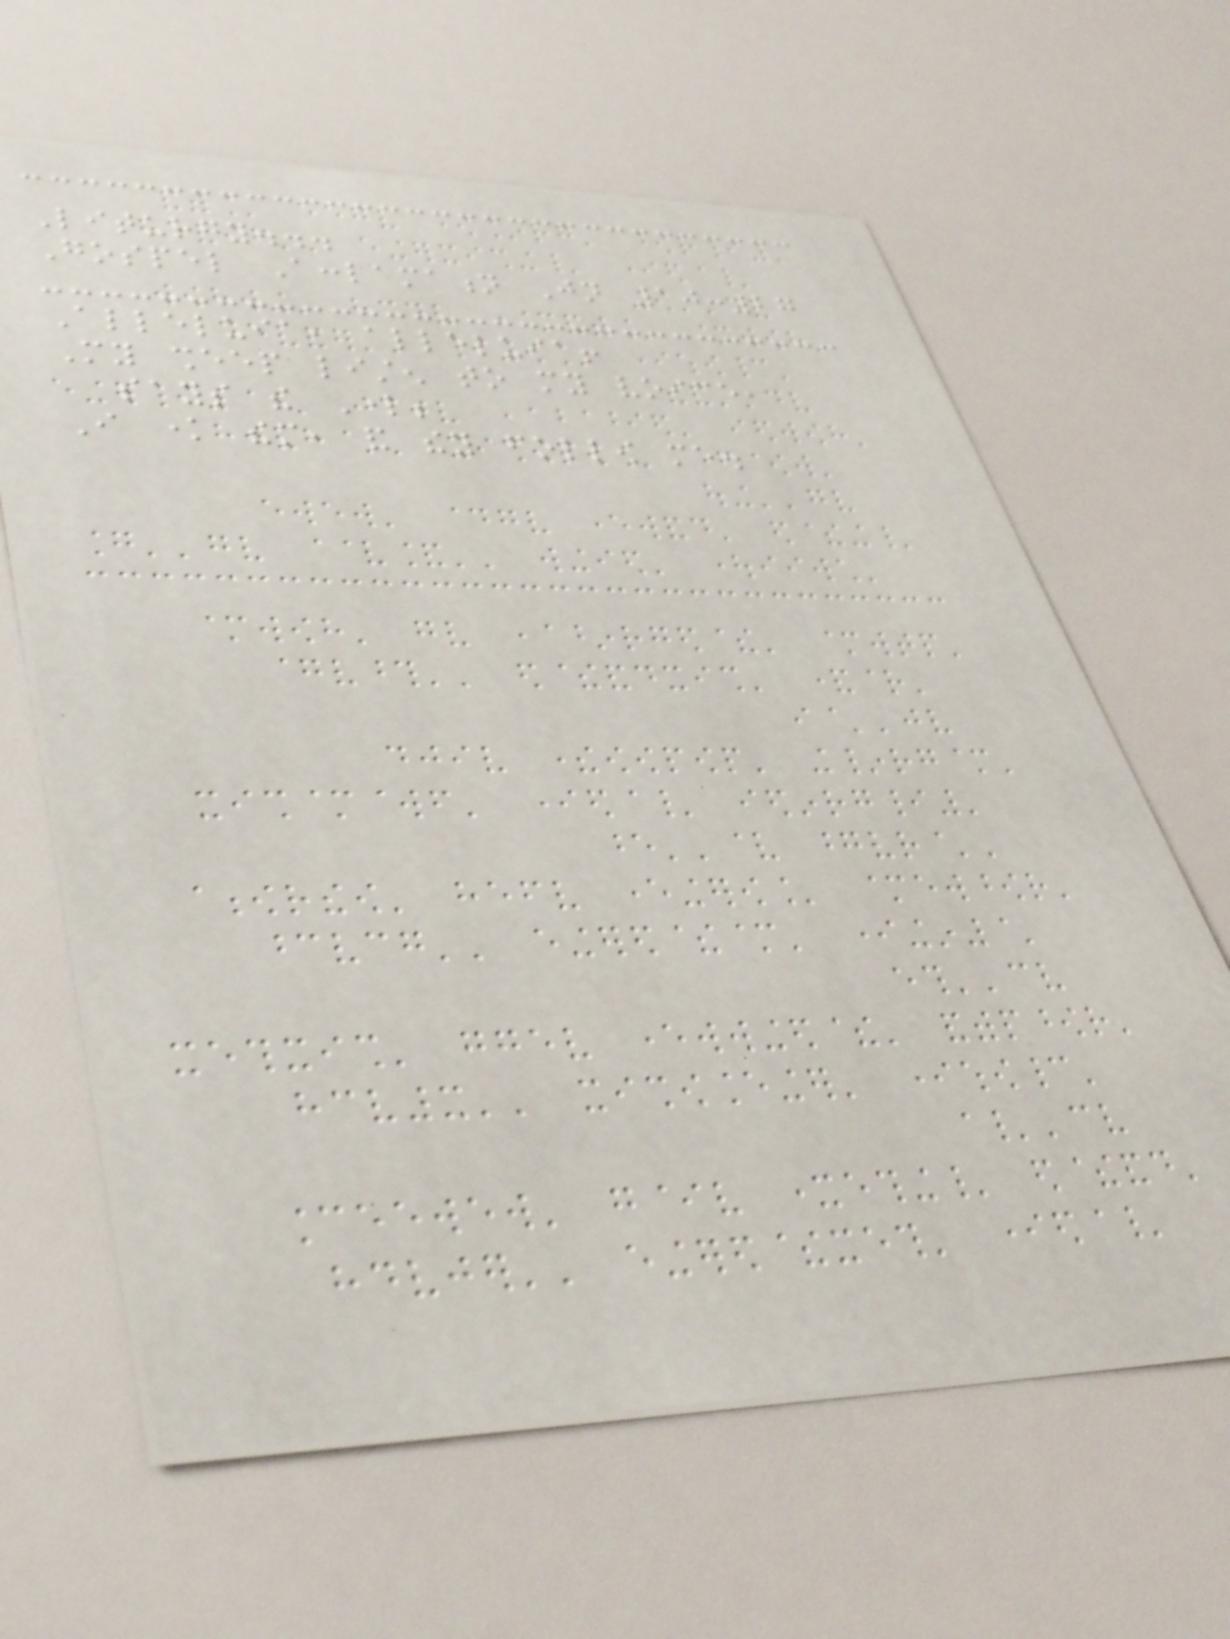Liturgy...
Gospel Acclamation Jn 10:27
Alleluia, alleluia!
My sheep listen to my voice,
says the Lord;
I know them, and they follow me.
